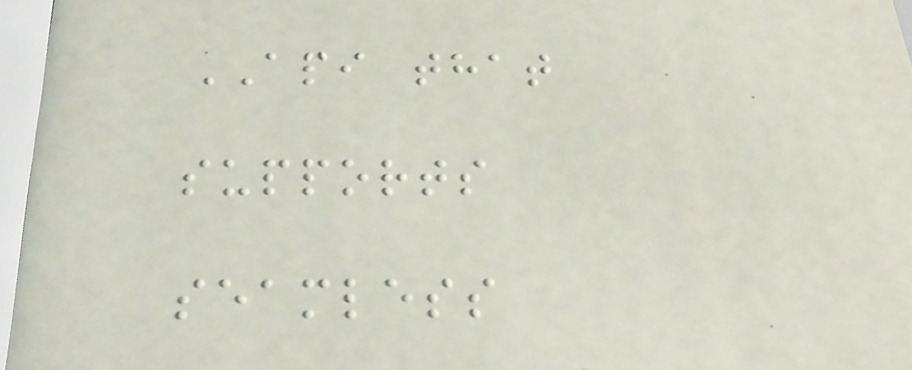API that
supports
seamless
